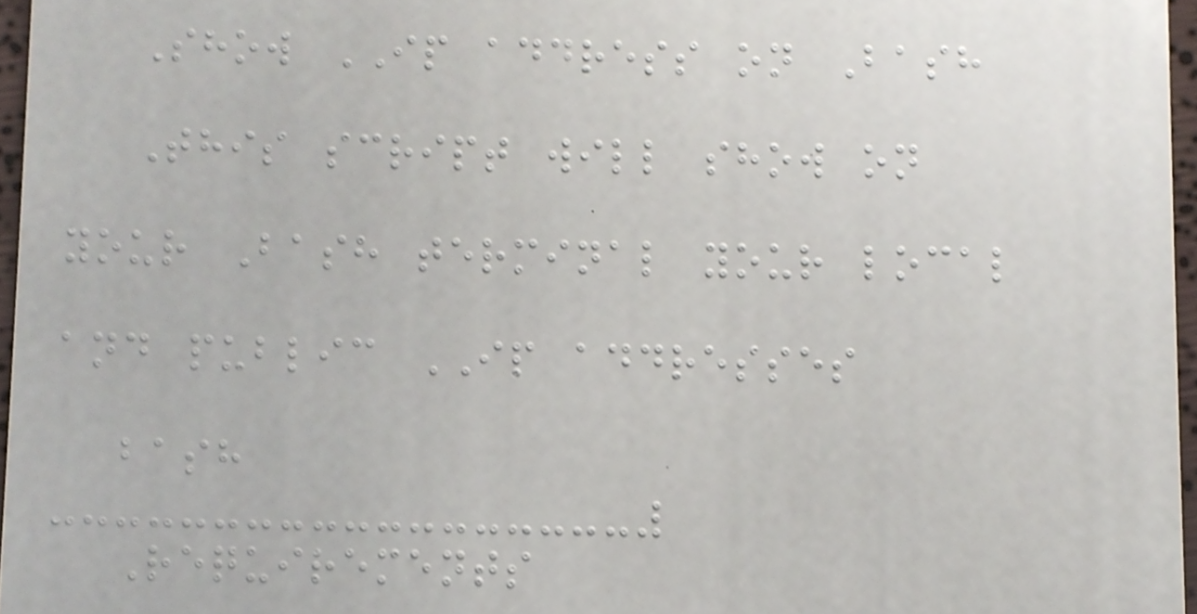Show IP address on Bash
This script will show on
your Bash terminal your local
and public IP addresses
bash
Requirements
